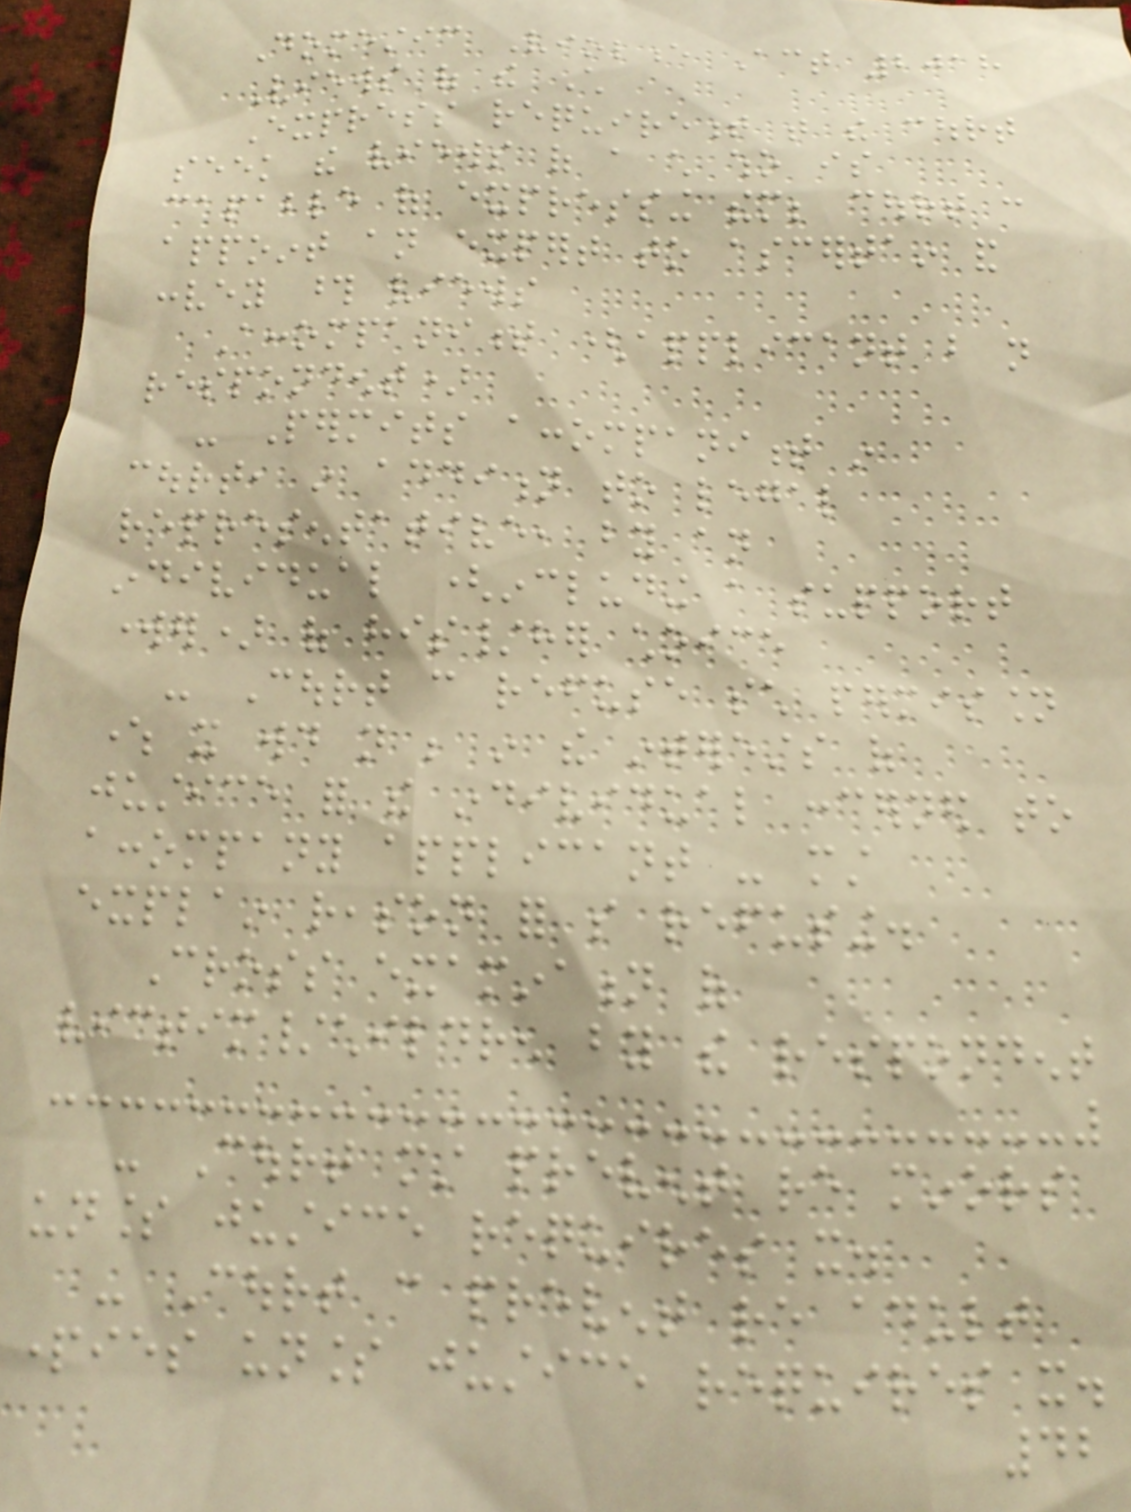Domestic Violence Act 2018
Views of the Child
Express requirement that the court
seek the views of a child who is
capable of expressing them; court can
appoint an expert to ascertain and
convey those views
Accompaniment (applicant but not
respondent)
- Permits accompaniment in
court, in addition to legal
representative, by an
individual (including a support
worker) of his/her choice
- Court can refuse such permission
where it would not be in the interests of
justice for the individual concerned to
accompany applicant - must
explain reason for so refusing.
Cross examination of
victim/children by the respondent
- Court must prevent re minors
unless justice requires it.
- Court can prevent re adult
parties unless justice requires it.
42
